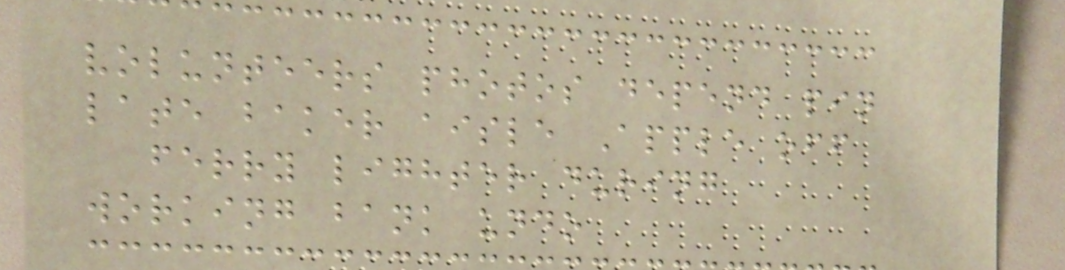volunteers photos depend pin
late baker aisle Apple off
ferry lighter during
working bank undo
